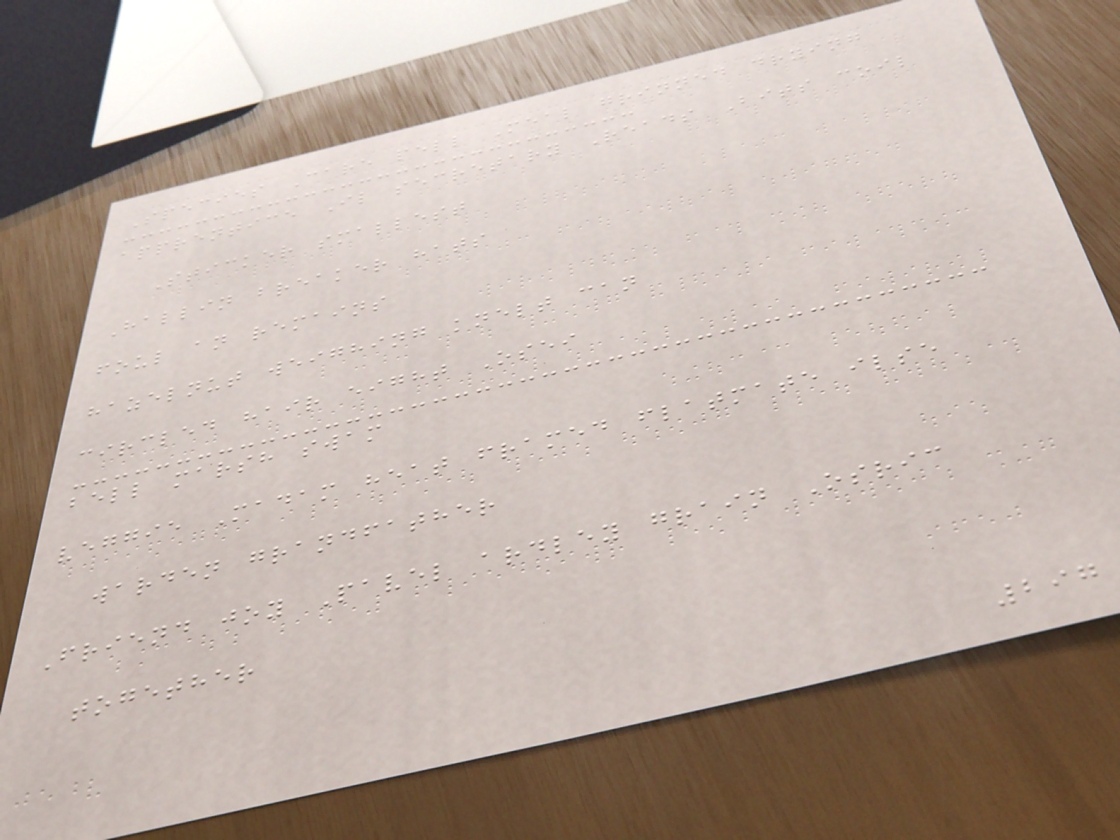Species Care pell Meal grinned drying
apprentice Il secretary Reads Bits coil
Sticker smallest
Hallin breaker hats
foul an remains
hazelnut weighing knelt can
circled hair eight Osei
bell marsh swam
veggie Madam heat framed flatmate ilse
warden grandfather
Friend joy Pavel ardley grain Osric
together
297
